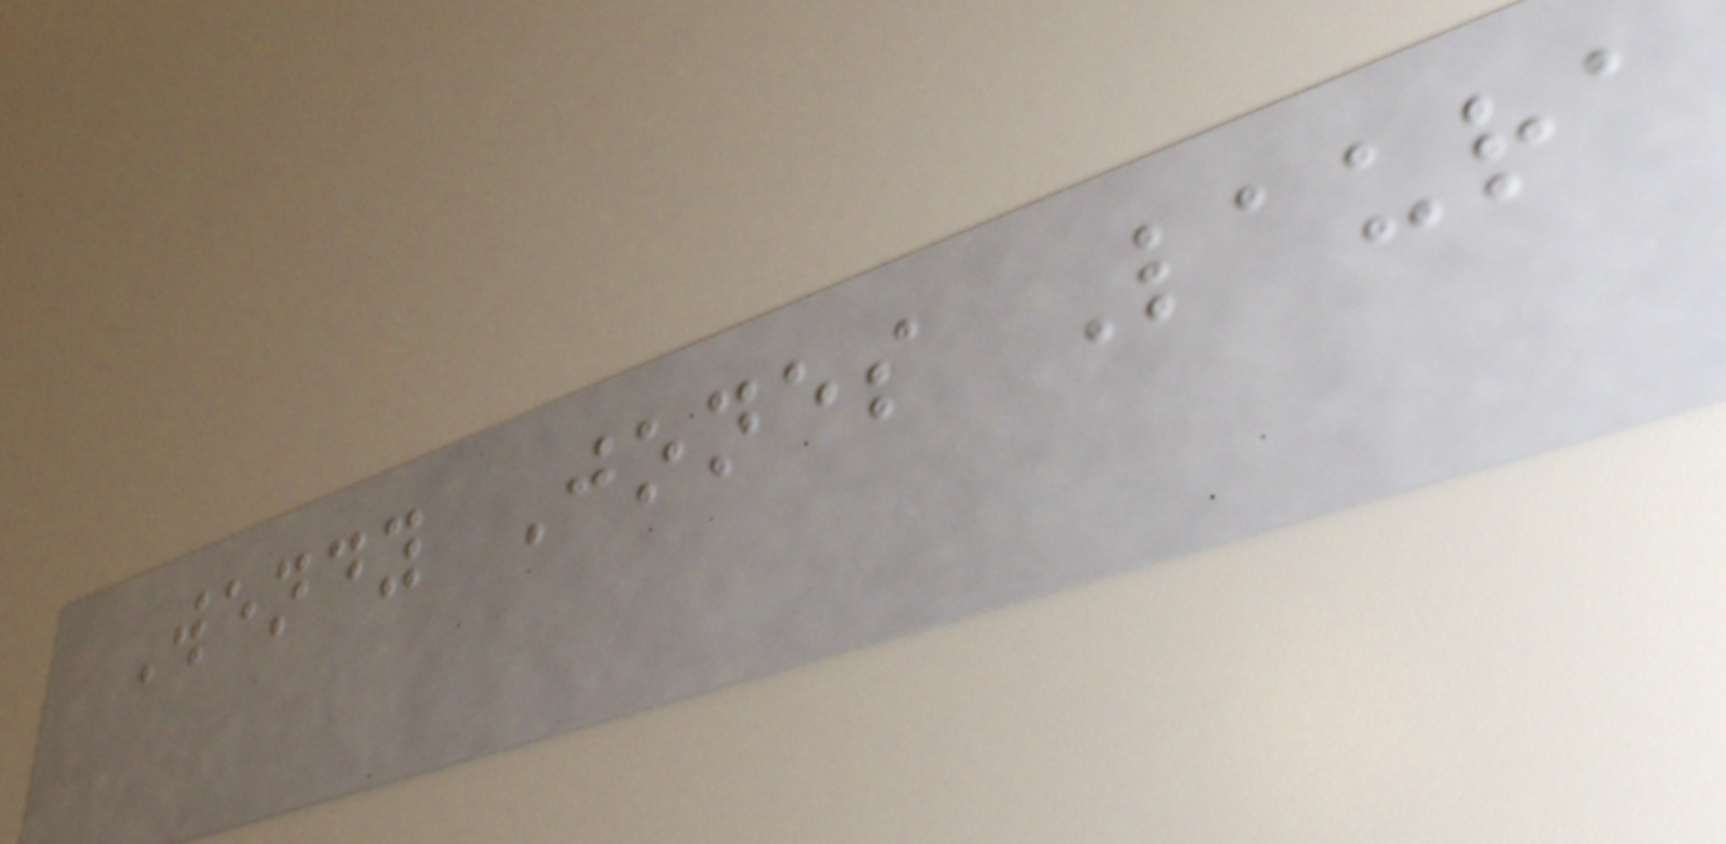Wendy Jones Laura
